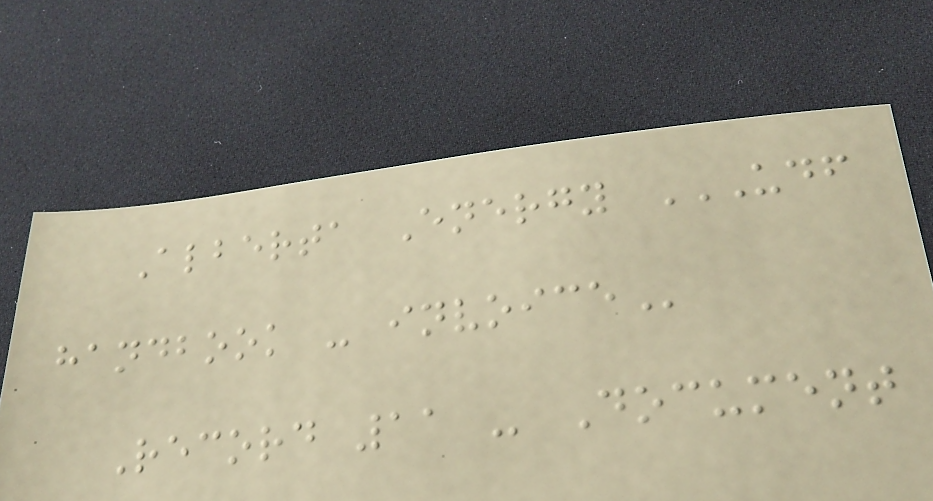Alberta Energy UDF
HANDBOOK - INVOICE
Record 11 - Document
